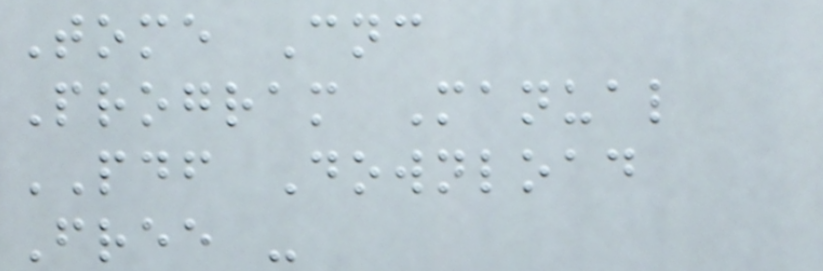Tome Cnc
Program Manual
PDF Download
Free -
